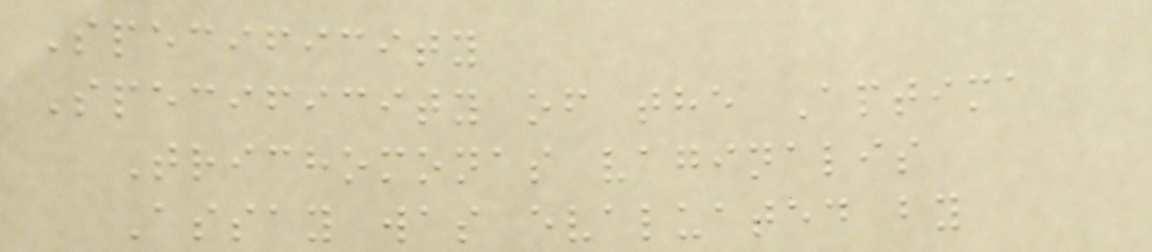Specificity
Specificity of the Aptima
Trichomonas vaginalis
Assay was evaluated by
